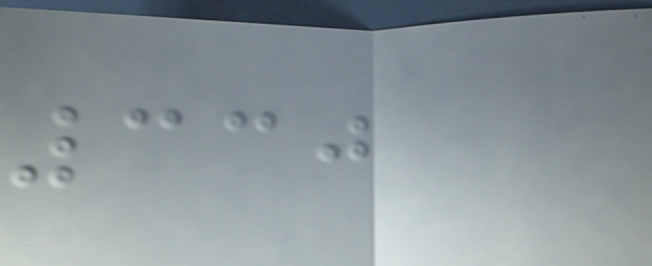330
